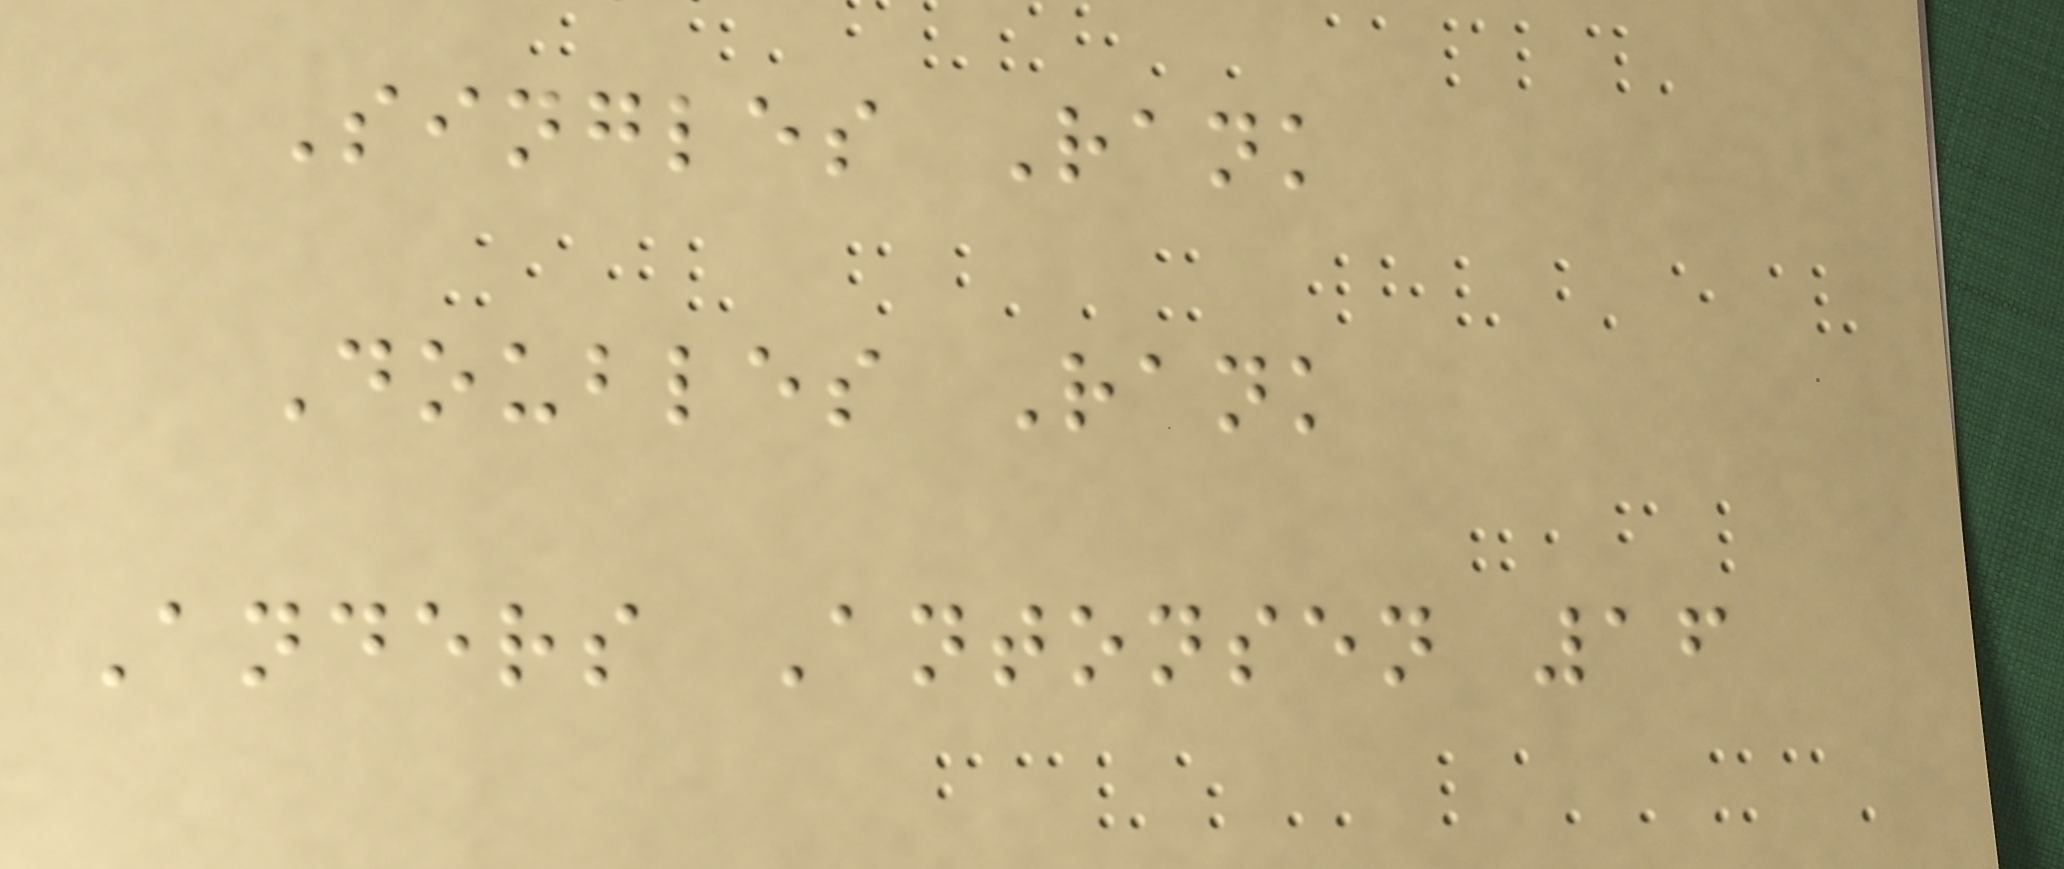Singles Rank
Doubles Rank
Anders Antonsen 16
